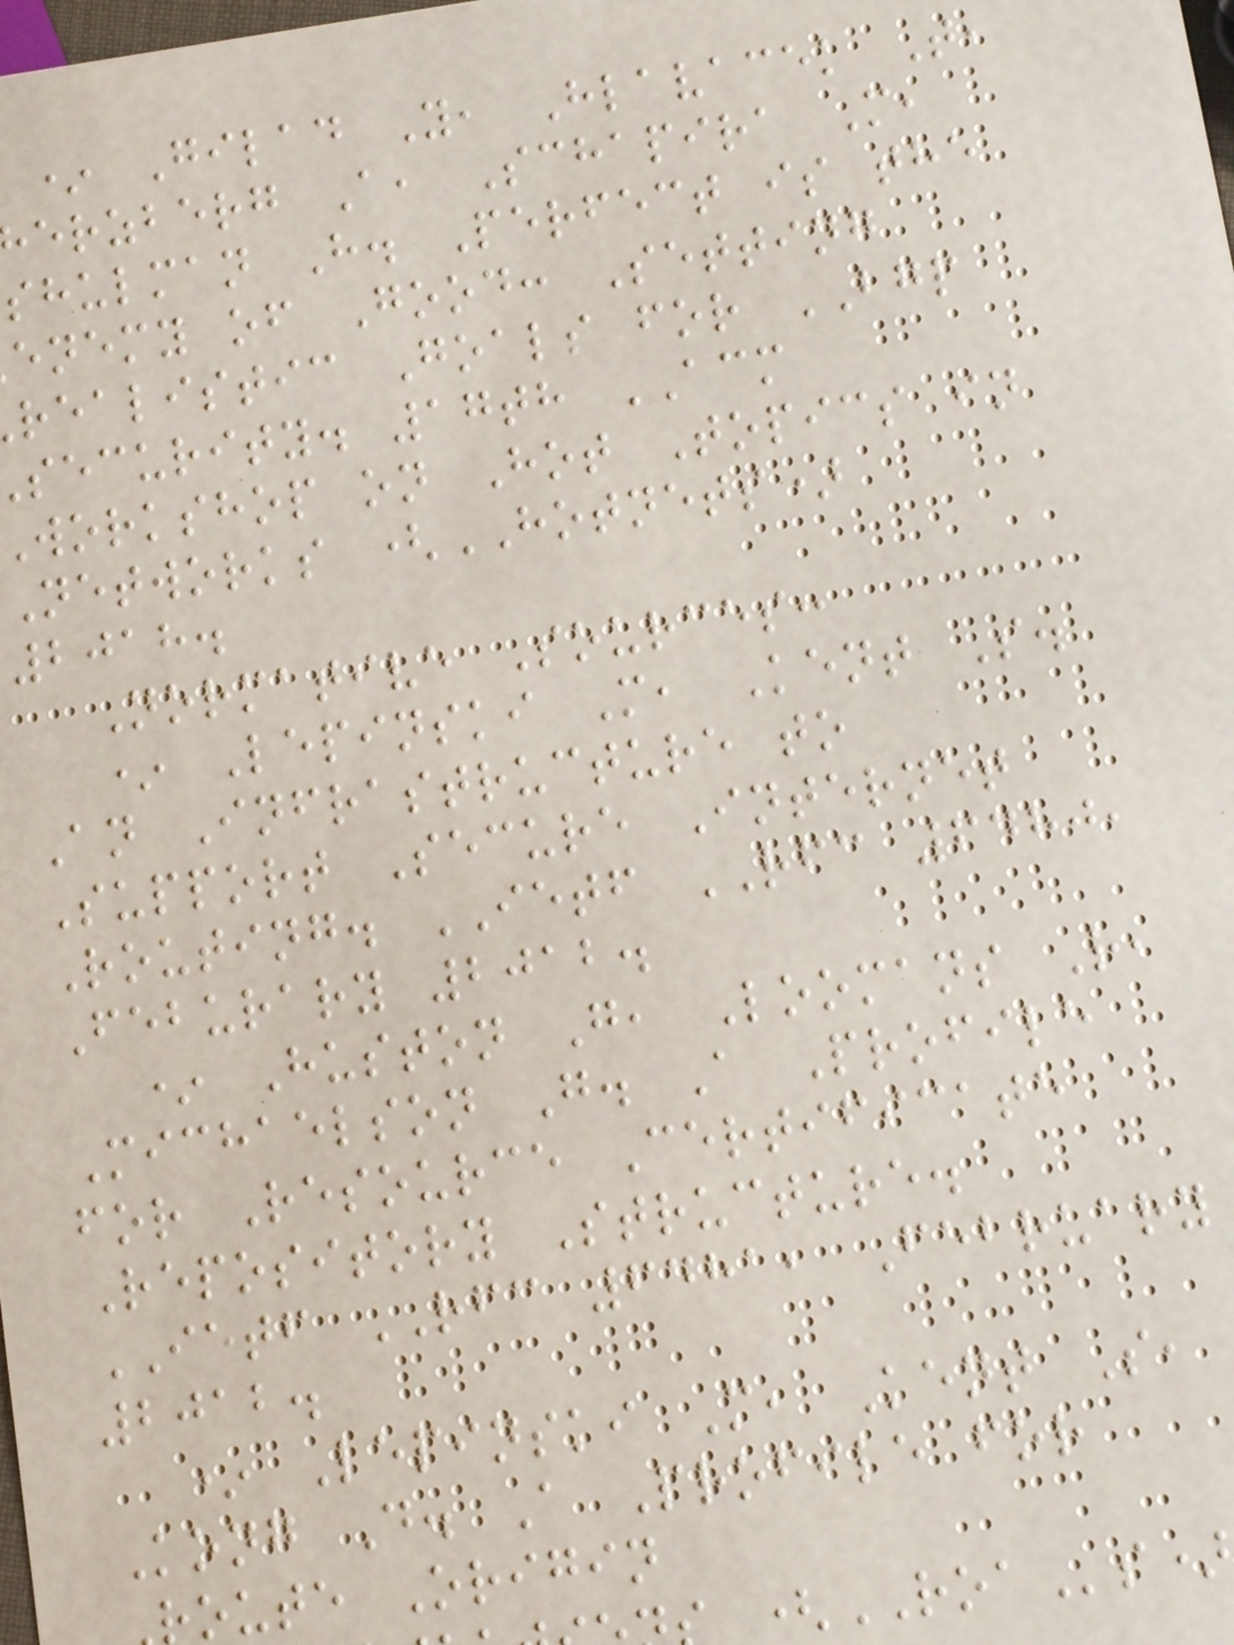* Gilad Y, Hlavacek T,
erzberg A, Schapira M,
shulman H. Perfect is the
enemy of Good: Setting
realistic Goals for BGP
security. 17th ACM
workshop on Hot Topics in
Networks (HOTNETS)
2018.
Normative Sources:
* Lepinski M, Kent S.
An Infrastructure to
Support Secure Internet
Routing. IETF RFC 6480,
Feburary 2012.
* Huston G, Loomans R,
Michaelson G. A Profile
for Resource Certificate
Repository Structure.
IETF RFC 6481, February
2012.
* Lepinski M, Kent S,
Kong D. A Profile for
oute Origin
(ROAs)
